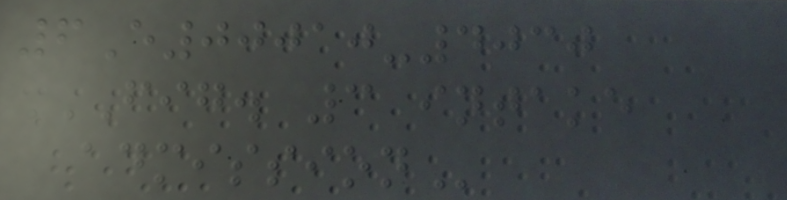6E00010-4030
FIG. 3 INTAKE
ADMISSION
